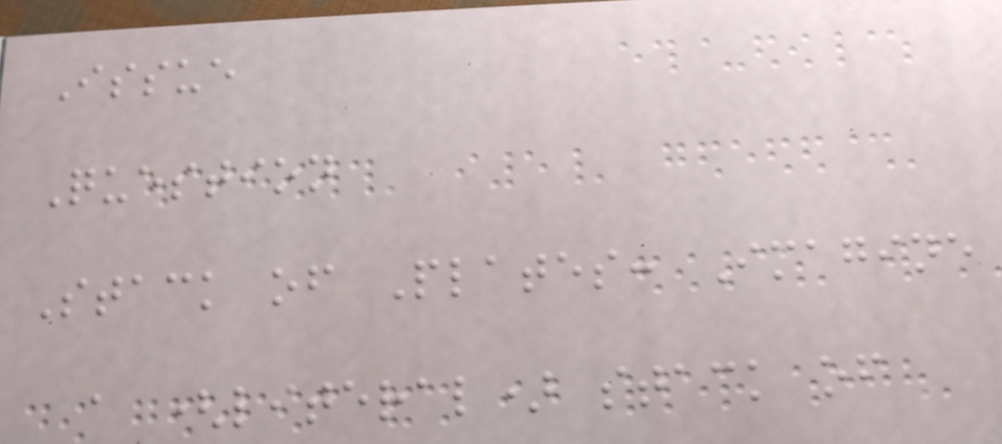Issue
Question
Stack of Plates: Imagine
a (literal) stack of
